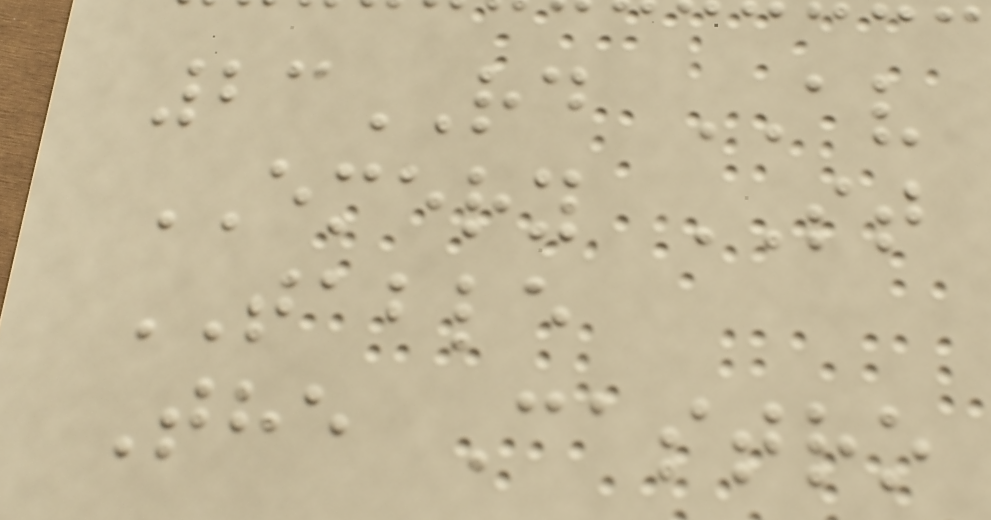23RD AV
EMERY ST
TABLE
The Castro
